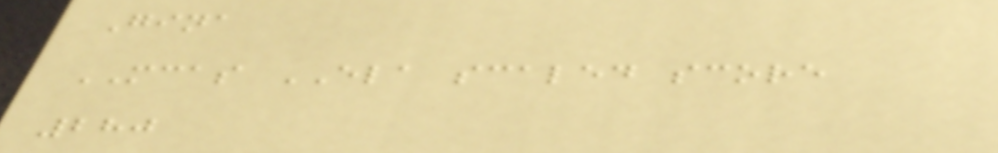Gina
MCAS ELA scaled score
280
